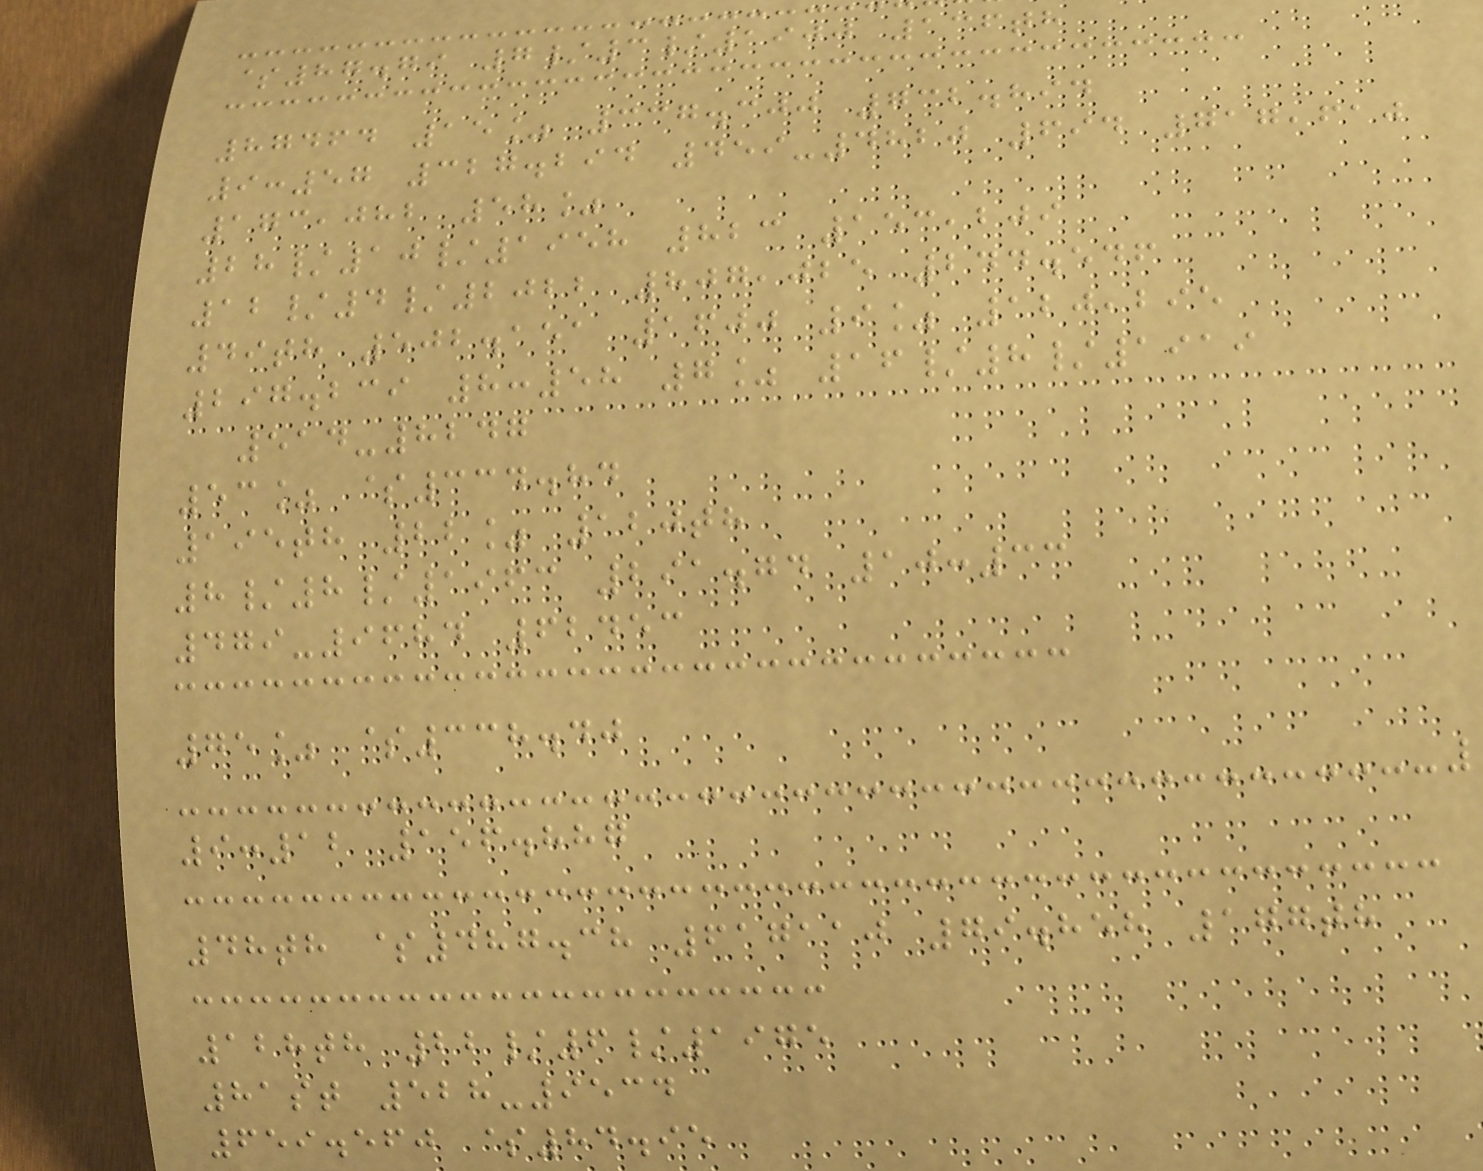$87.79 7/3/1900 136th
87464 15% 337.300 732.894
9:57 327.294 459-4820 694 717,610
173,082 58%
28/10/1958 823 153,209
12/4/2022 807,025 244.546
49th 502.151 1600 9% 120,295
297.239 8:58 7% 16/8/1919
514-8247
53% $334.84
195th 22% 120th
8/8/1963 291.74 10:33
479-9684 62453
75% $338.40
9:12 156.887
48th $487.38 617110 79.858 177th
128th 22/6/1975
81st 528-9534
659.560 $84.95
